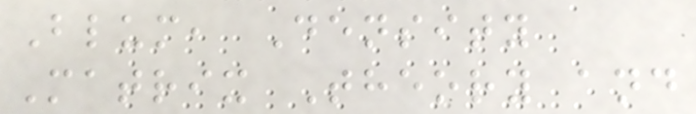Blum, Density
Matrix Theory and
